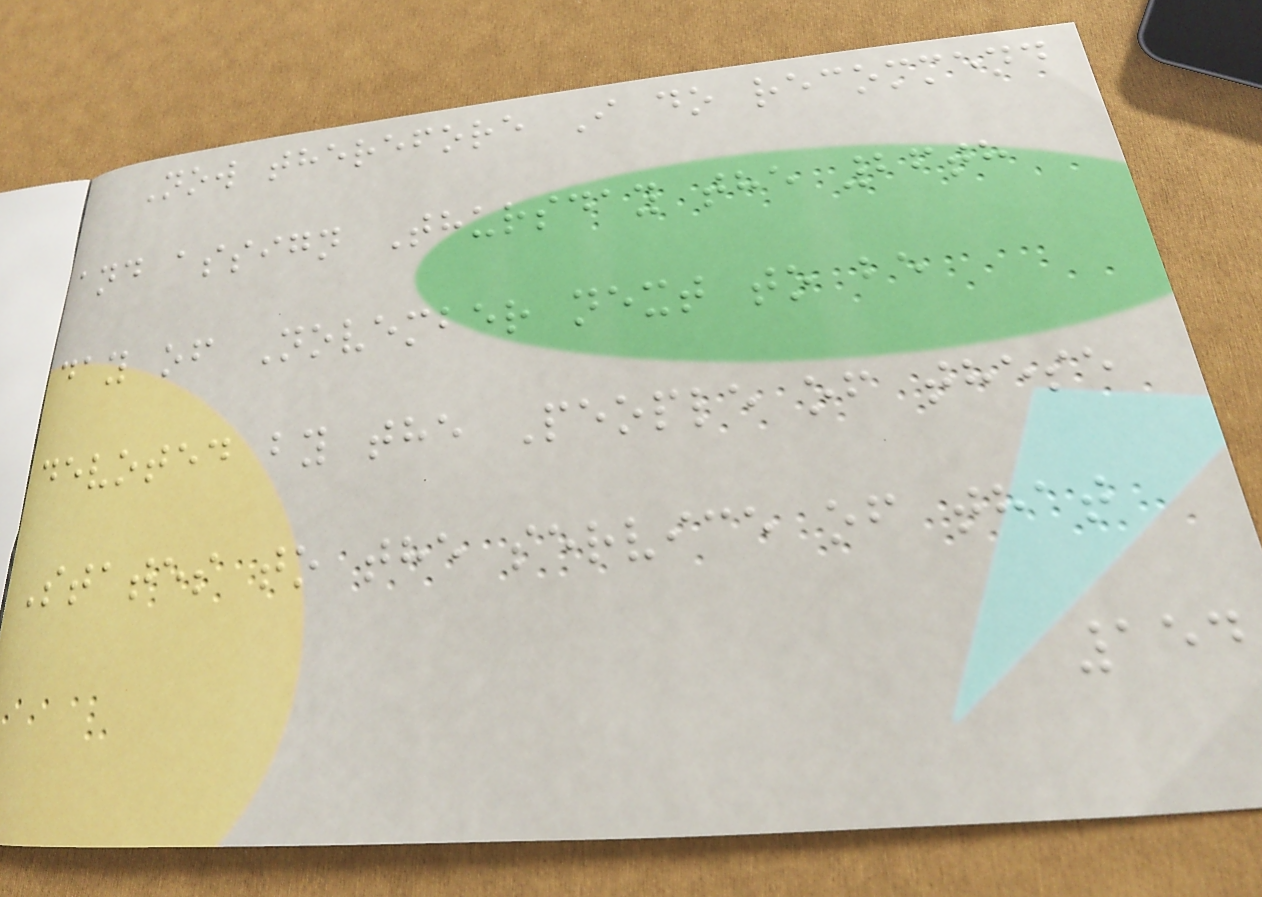Now therefore I do recommend
and assign Thursday the 26th
day of November next to be
devoted by the People of these
States to the service of that
154
